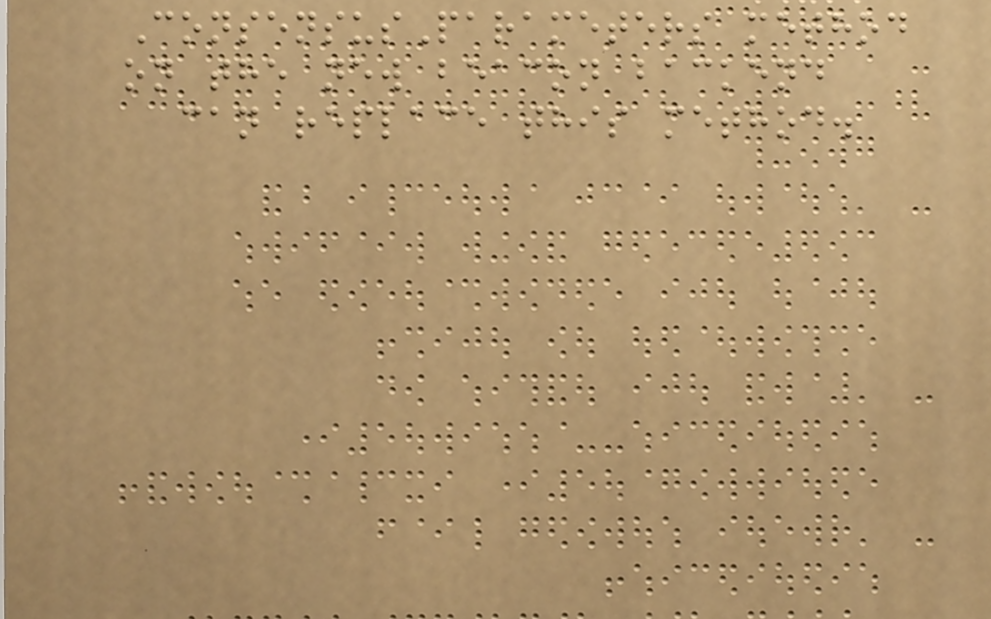ConsensusParameters method
on the new beacon backend
can replace this method.
